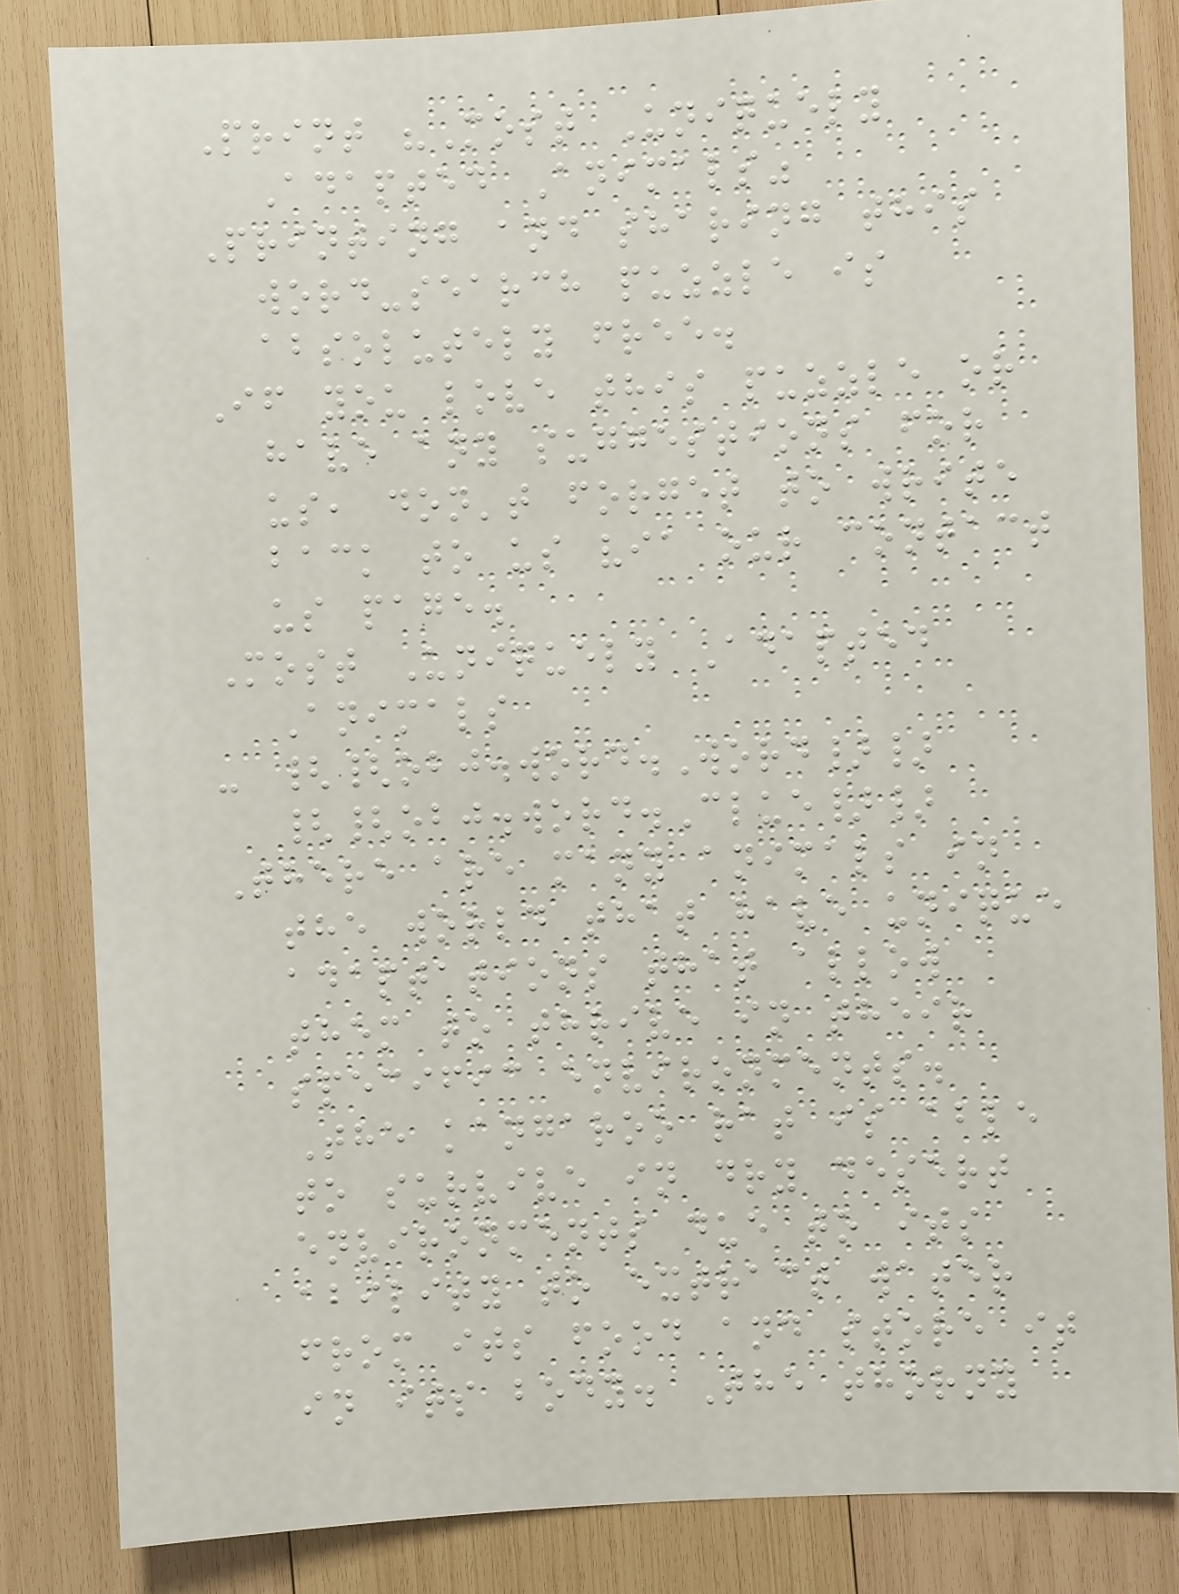Print "Most Uniquely
Adapted Animals"
Printing and sharing this
word-search puzzle is
absolutely free.
If you love this puzzle or
have any suggestions for
us, don't forget to write
back to us via our contact
us page.
Most Uniquely Adapted
Animals
- {{obj.word.Word}}
{{obj.word.Clue}}
There are many animals in
the world that have unique
adaptations that allow
them to thrive in their
specific environments.
The kangaroo rat is able
to survive in dry desert
environments due to its
ability to extract water
from its food and store it
in its body. The thorny
